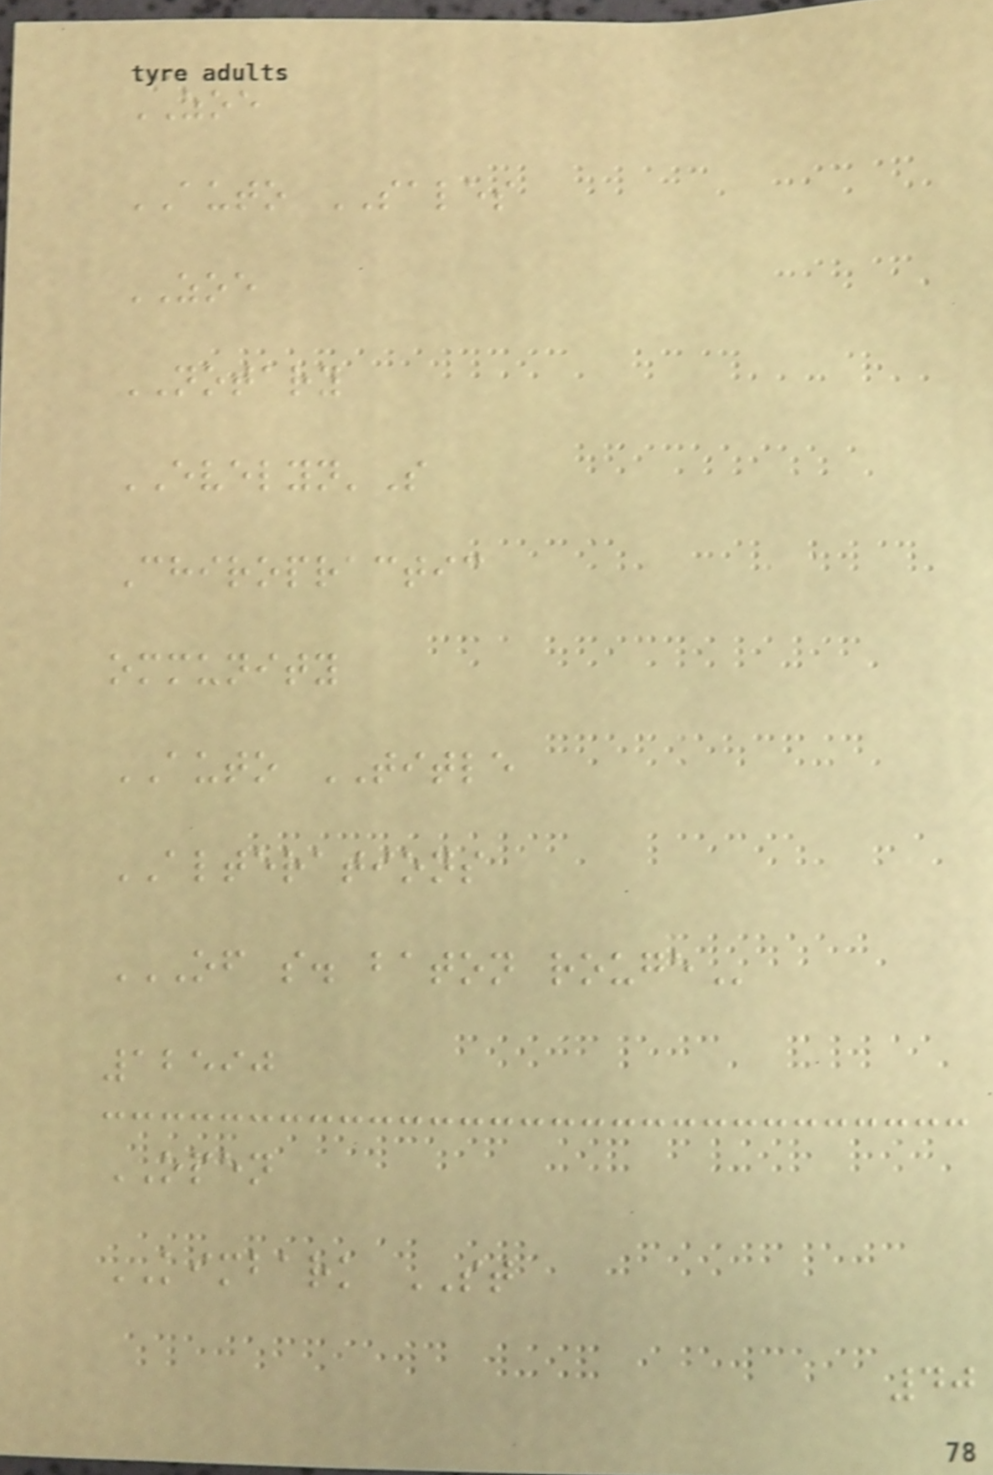ZOE
AUTO SALES
ZOE
NOTARY
EVELYN'S
Chiropractic
ommunity
AUTO TITLE
ALTERATIONS
OF S. BATON ROUGE
12590
OPEN
KIMBARK ST
40
